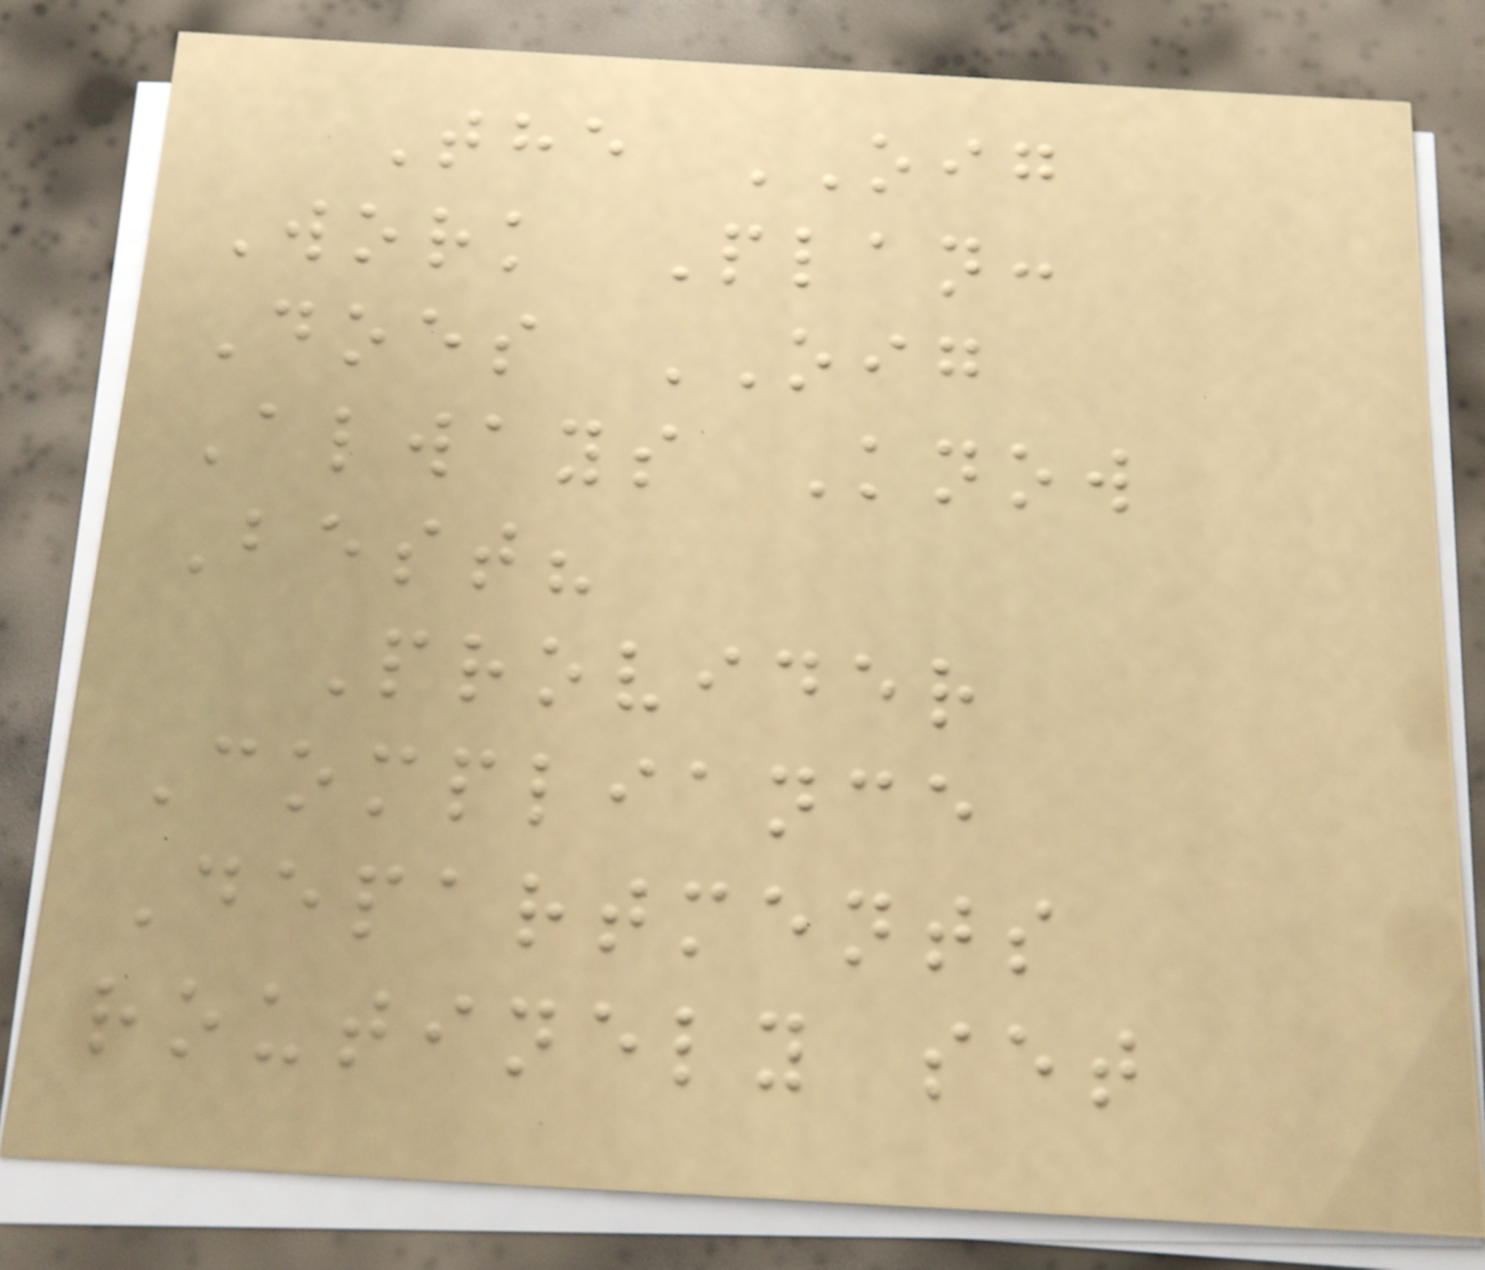The OIG
Work Plan:
Does OIG
Always Know
Best?
Provider
Compliance
Departments
routinely set
